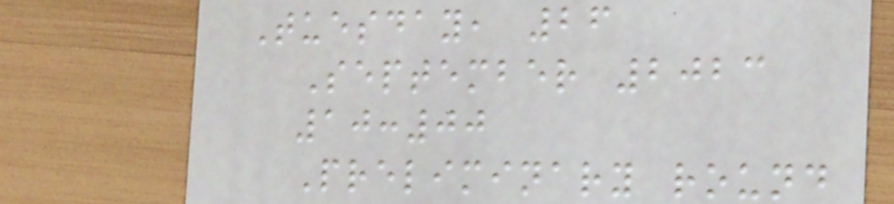Tuesday, 26
September 2023
10:00
Preliminary round
